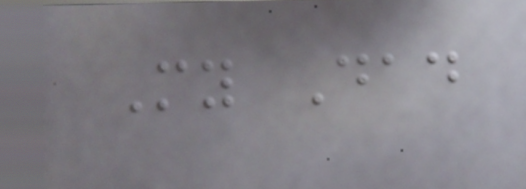My Dad
